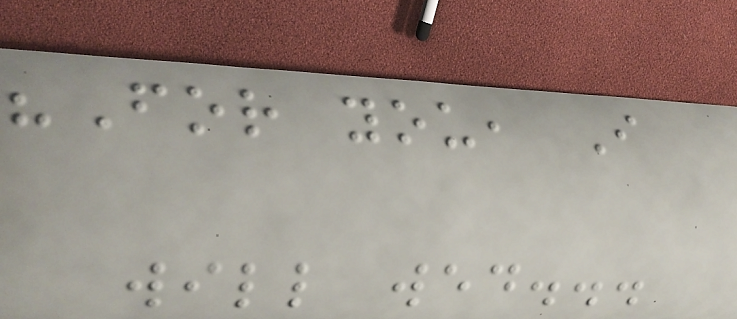"For you, I
will wed...
